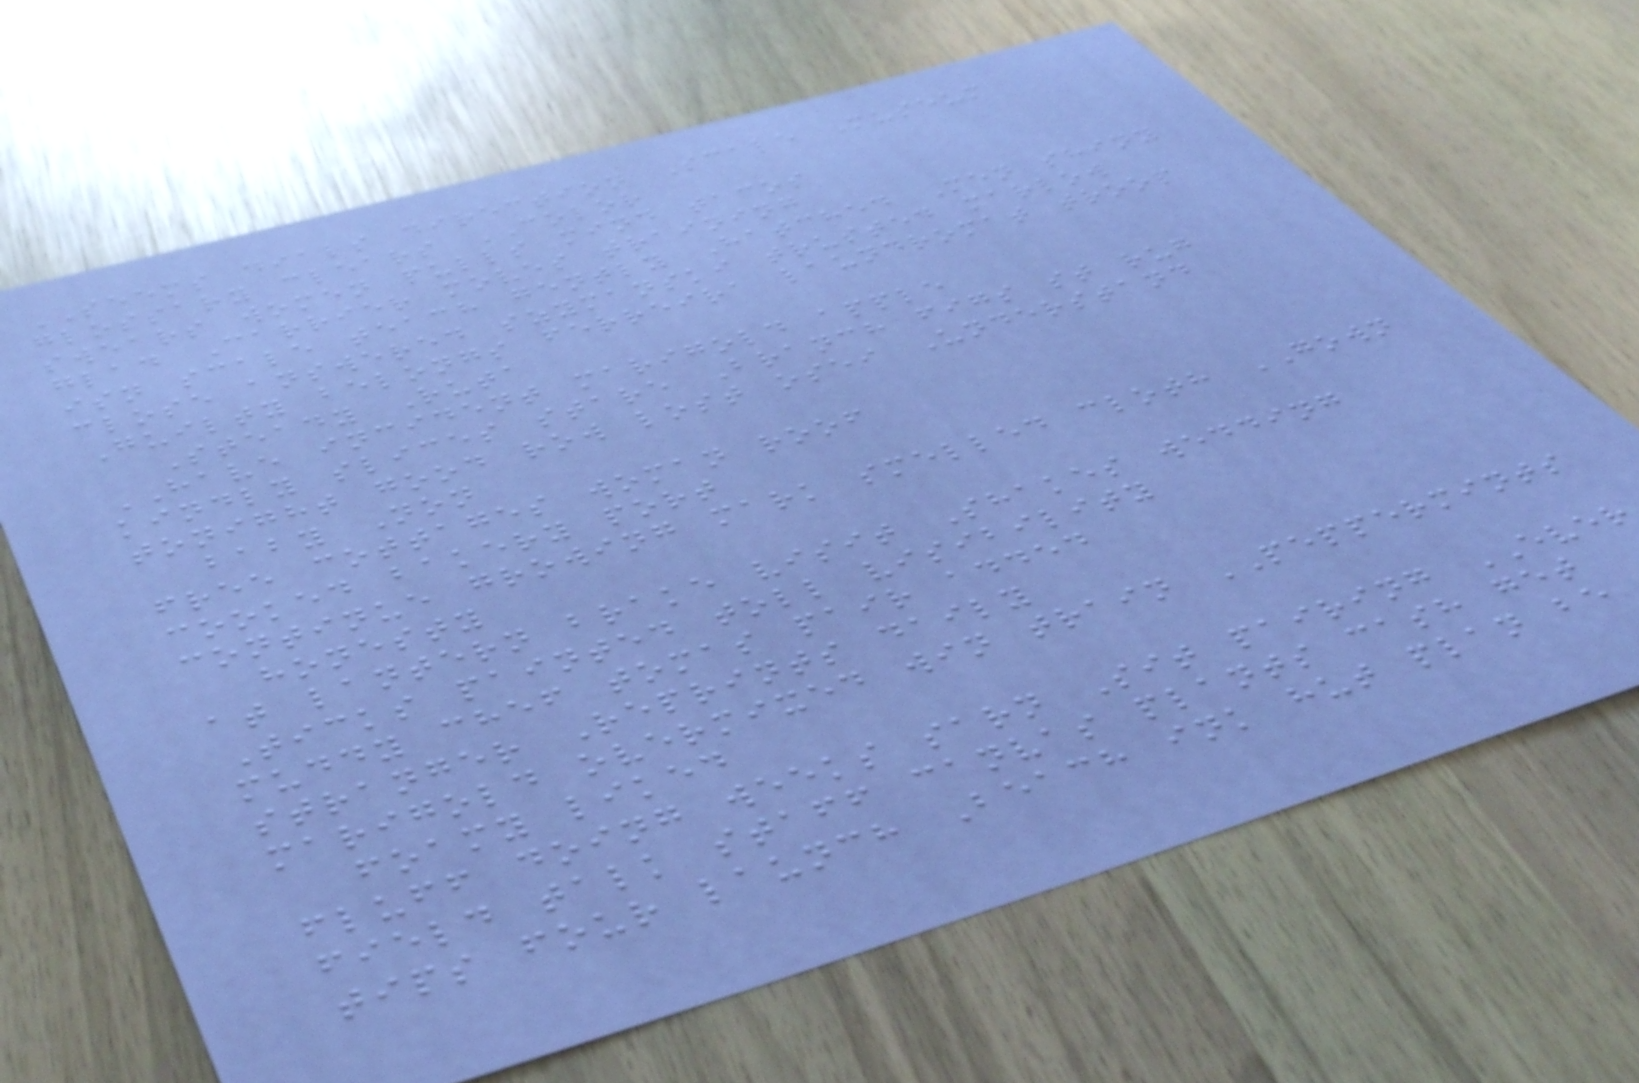SEEMS dials direction Scale Museum
glossary clears COLOR
swears women pulls mind tacos
glad Carrier moves training
isn scale teach gently Hatched Men shiny
close answered szymanski trusted marlow
Guilty belongs ferreira laundromat troop
Steady Ruta
HAVE incident marigold apple
kindly slices stare Branch figs st rug
tonight good row lost osei Understand
baby Non
free cottages woman roof
cooked bakery port
continue growing mark smelled cloth GOWN
honesty
at lantern brake visit Shakes wedding
Ticks painted toll visibility
muddy chef tomas pair added
stranger Reprints daily
marigold overmixed win train PEPPERMINTS
foamy liked
fluff doing weeks sarn Sit pairing EVER
field talk staff canvas plants cash get
tips four launch Beach ink hut plan be
